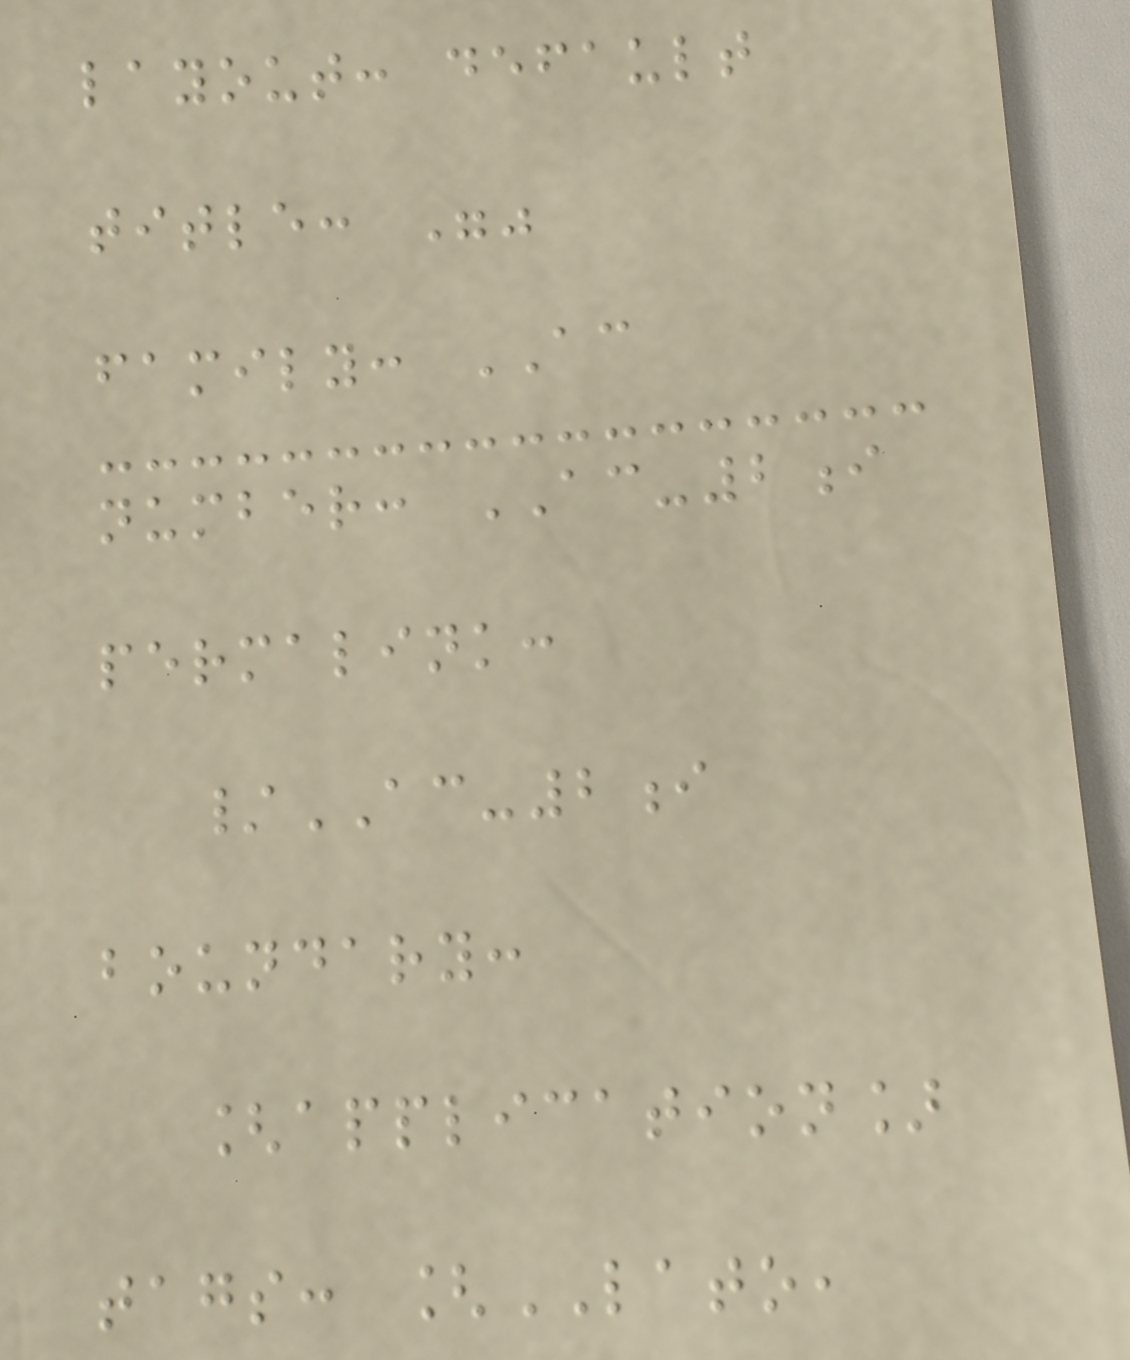layout: default
title: ""
family: AC
number: AC-2i
permalink:
/AC-2i
boundary:
[application]
tags: [LATO,
